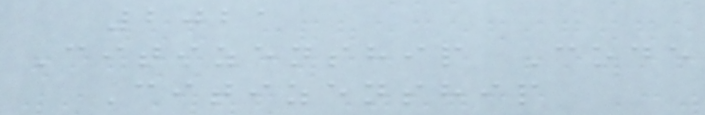2021
Citizenship Code
Citizenship
